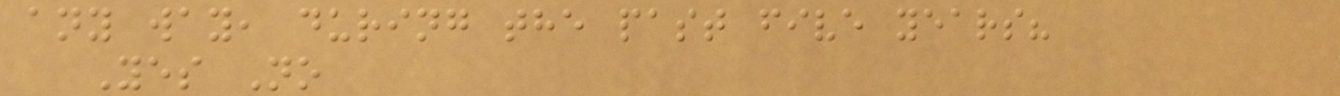any way, during the past five years?
Yes No
